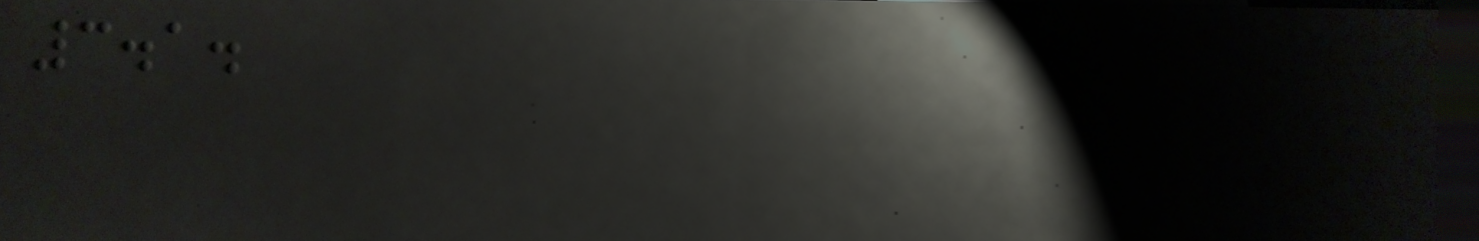3.1.
